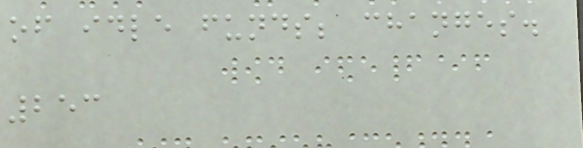of idle funds; changes.
253
